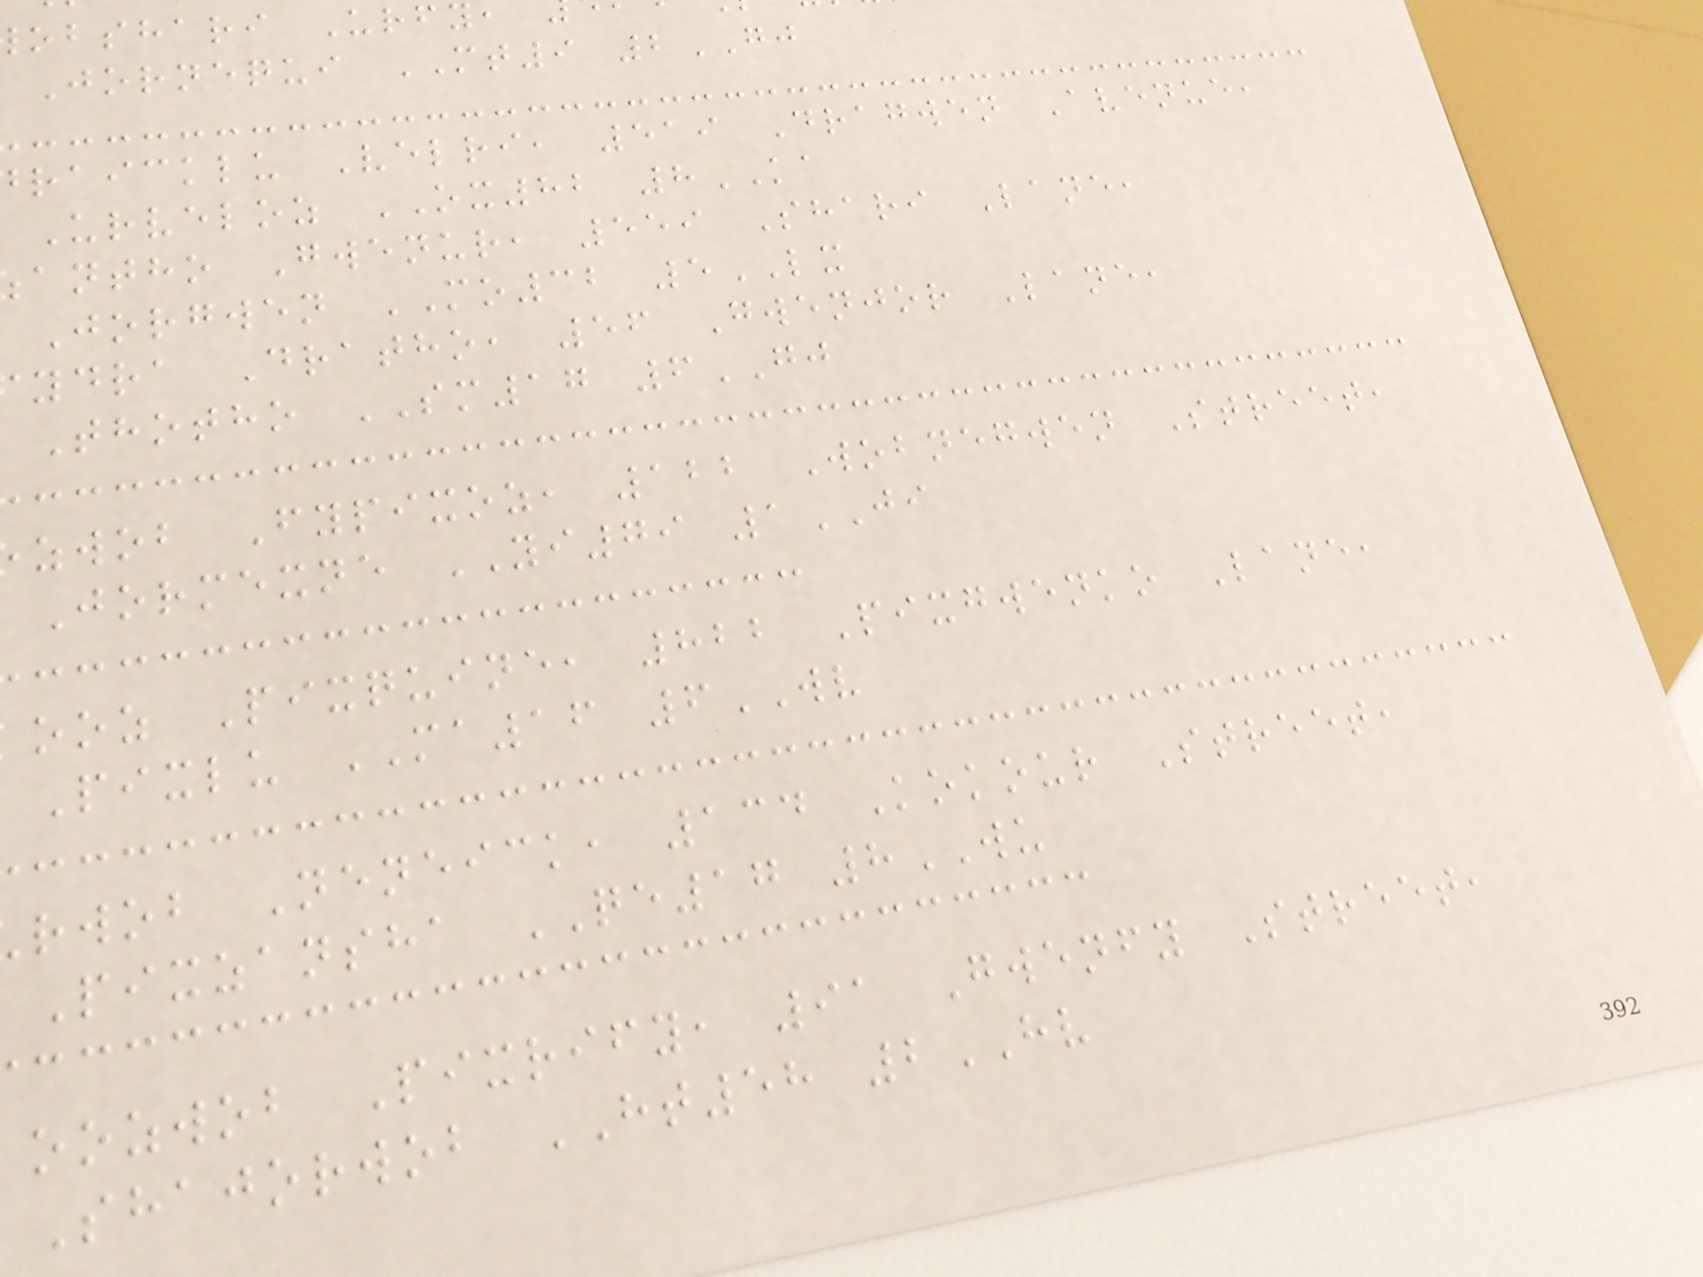obshari Urf
Jornequi MT9 2GJ
raicklu Velri, 519 Dragwen Avenue,
Urveloz OX82 8KA
antho Gwenur, 559 Shari Lane,
Jorgwen MO32 5LX
ydra Dratho, 56 Gwenjor Lane,
Thotho SM17 6GJ
zwob Fypixoz, 122 Wobnegwen Street,
Jormexne YI79 1JI
ooz Pixquine, 822 Pixgwenko Lane,
Pixlu MA16 6WV
rwob Neneick, 134 Kokour Street,
Pixzansha QE17 8WU
oozwob Pixrify, 91 Gwenfy Street,
Shajorwob HT58 2HV
